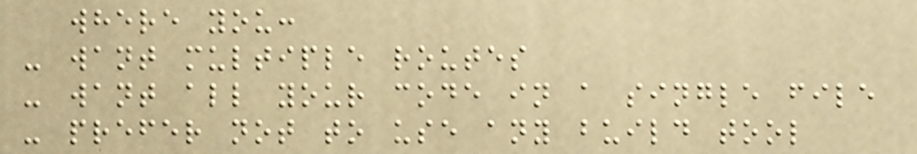where you:
- want multiple routes
- want all your code in a single file
- prefer not to use any build tool
